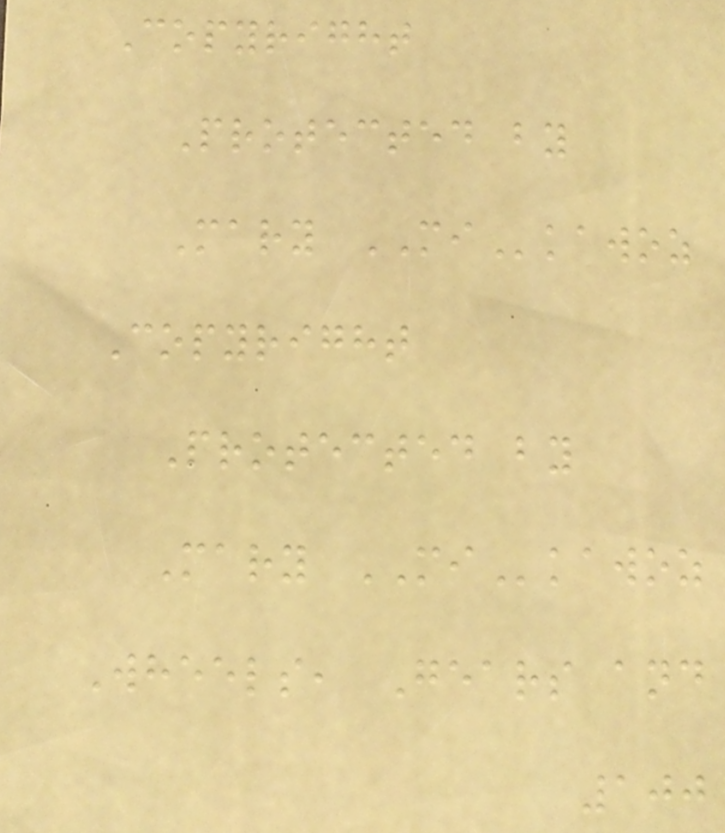Copyright
Protected by
Mary MIkawoz
Copyright
Protected by
Mary MIkawoz
Wheels, Gears and
100
